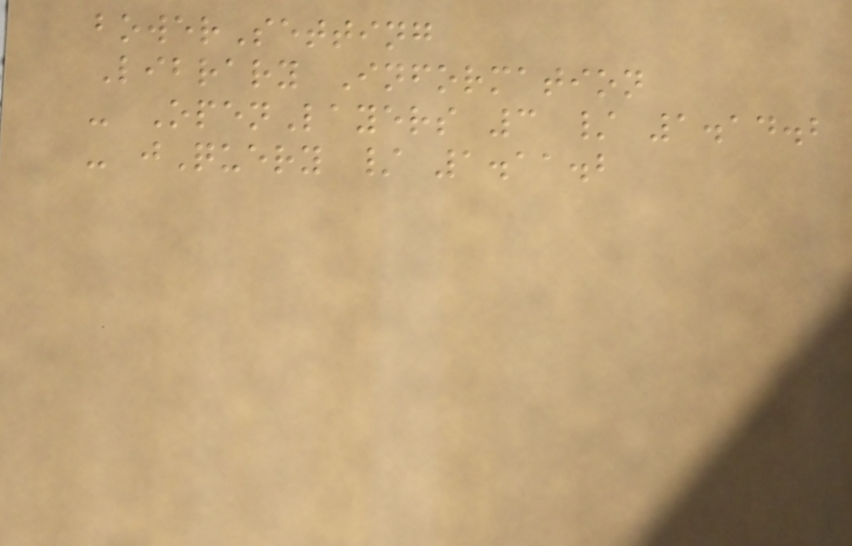bowerSetting
Library Information
- OpenLayers 3 / 1.14.2
- jQuery / 1.11.2
